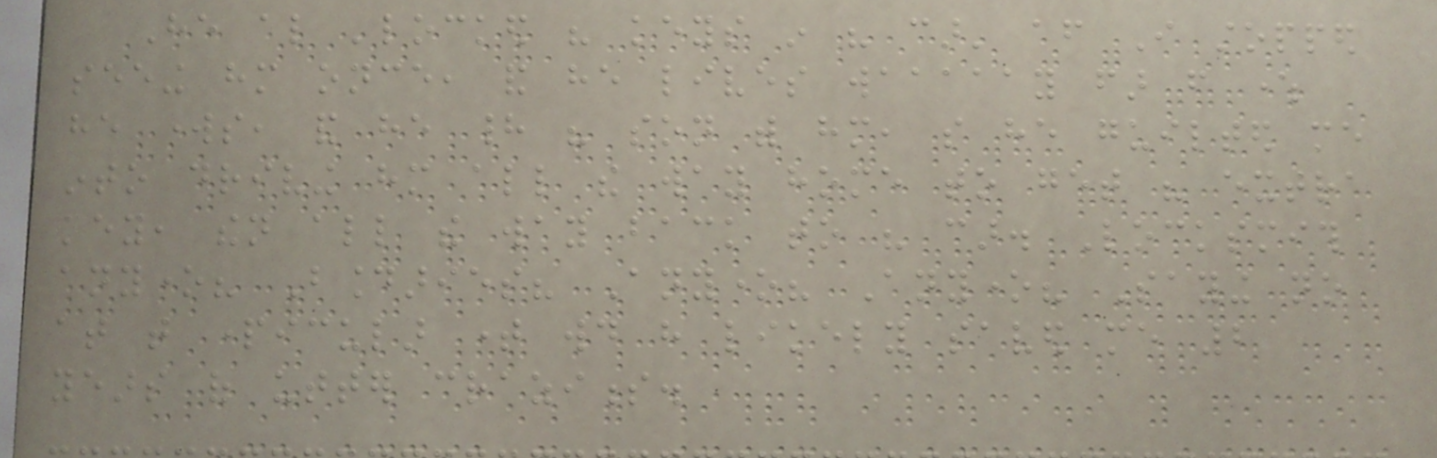He also 'locked his keys in his car' after I stopped
seeing him once, and he lives waaaaay far from where
he works, and he had his son with him, so he guilted me
into driving him all the way home to get his extra
key, then all the way back to his car. Locksmith
anyone? Boundaries? Anyone? Anyone? Saying no
at that particular time would have likely saved me 2
years of utter craziness.
